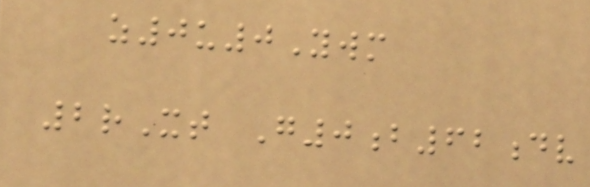z0u0Ywm
2rXt G0b62dv
